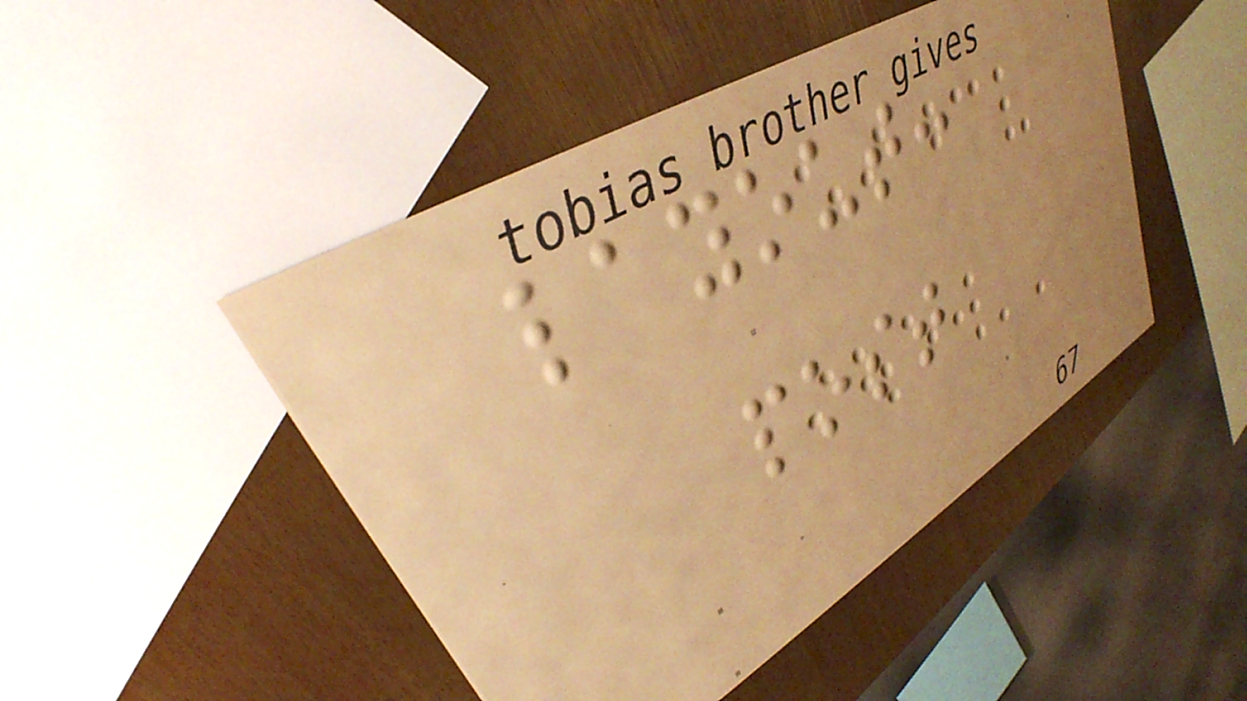layout:
post
